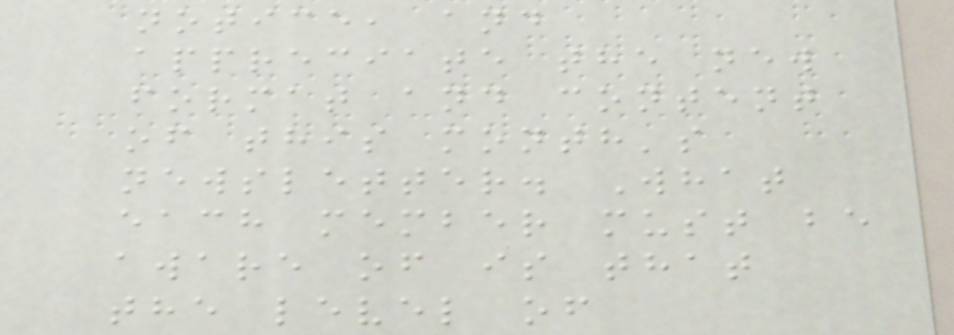notice, and
appreciate the new
format and content
of this month's
newsletter. What
each member must be
aware of is that
the level of
